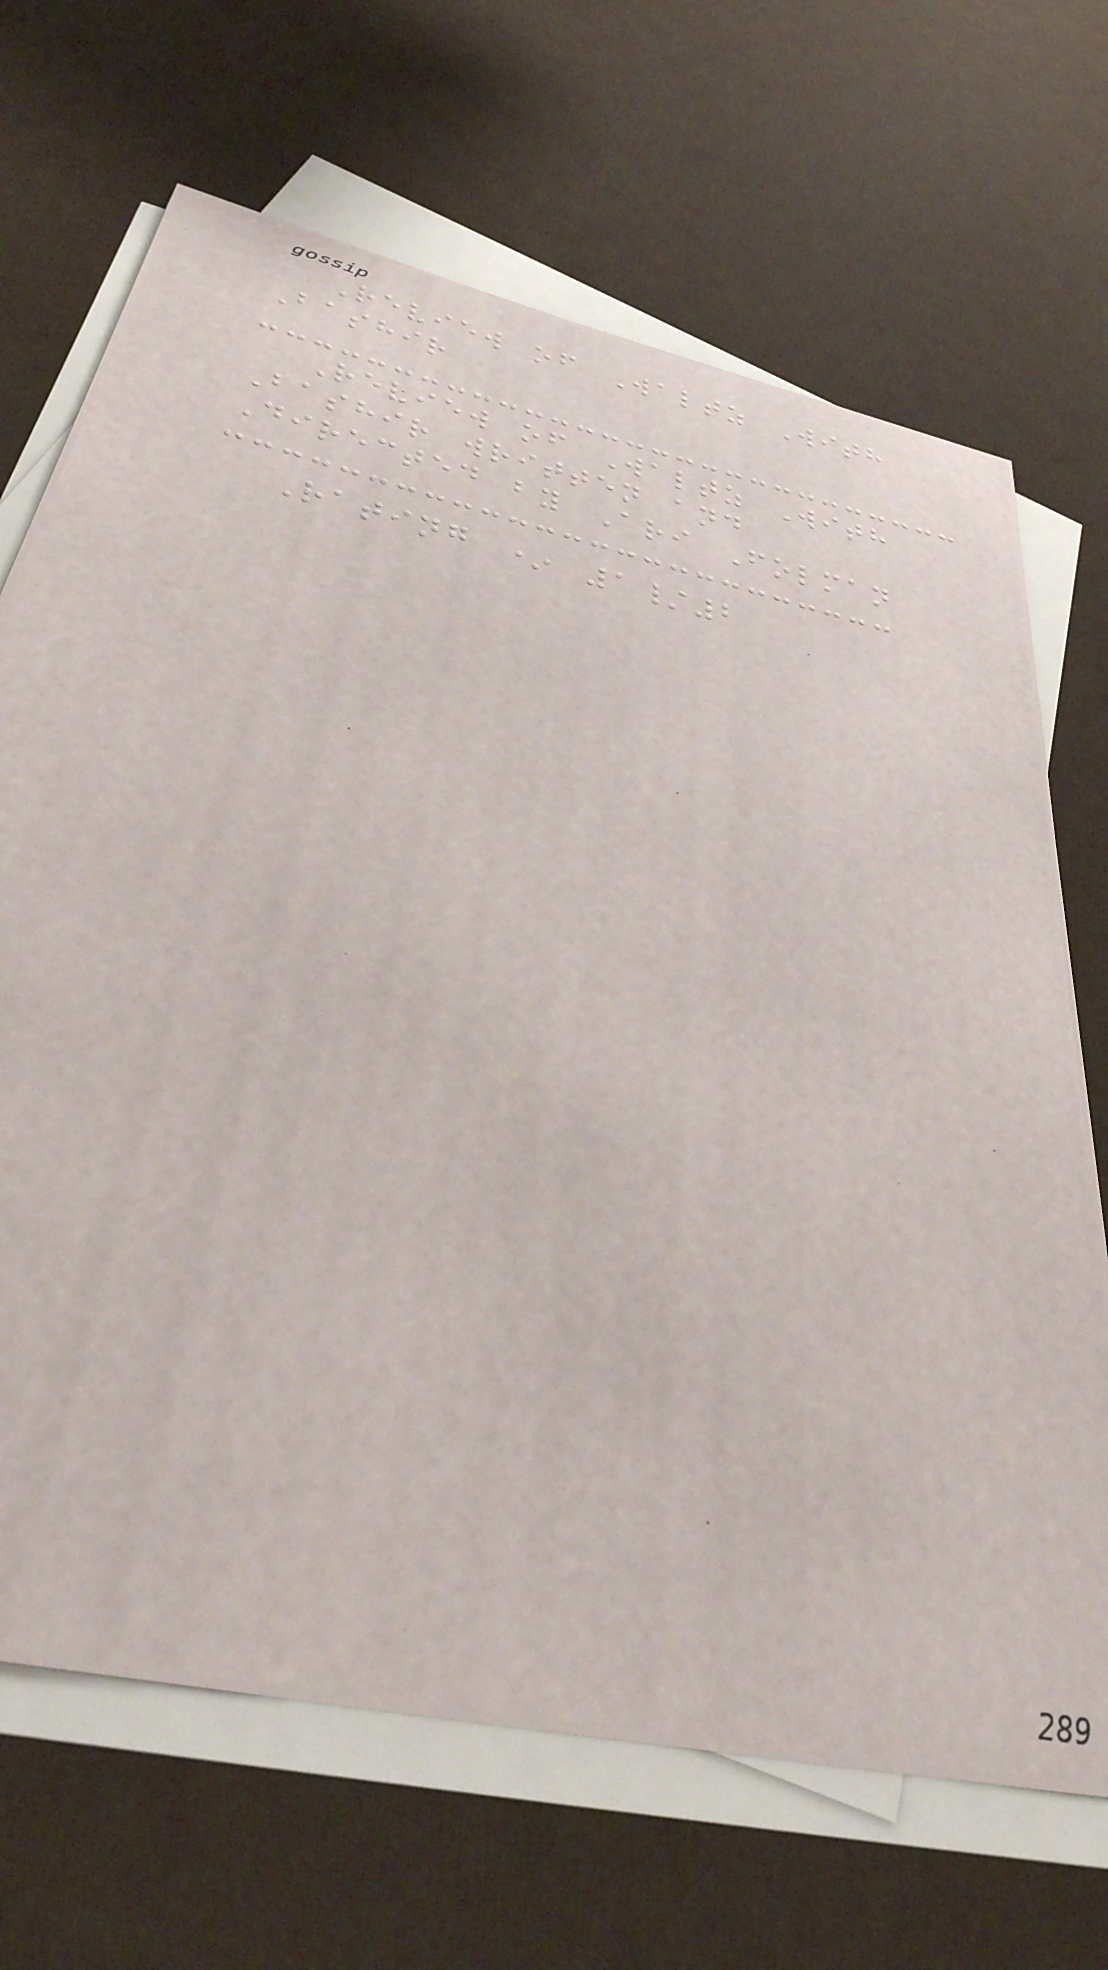Review of Waltz With
Bashir
Review of Waltz With
Bashir written and
Directed by Ari Folman
Rating * 1/2
